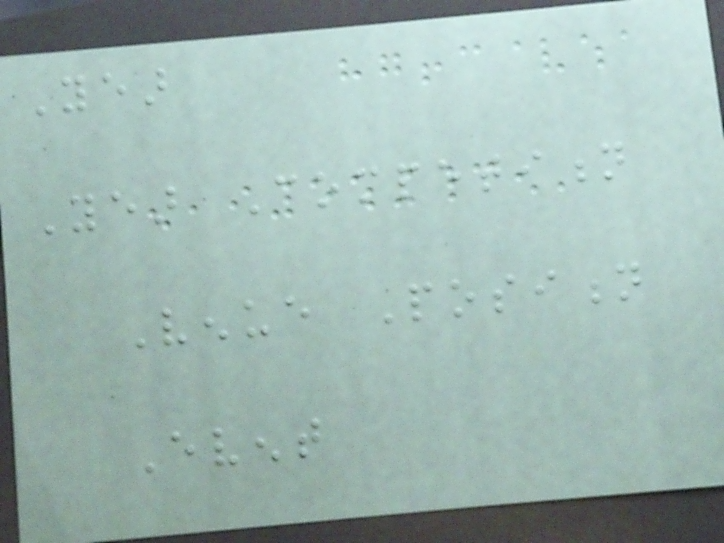Year
Year Competition
Venue Position
Event
